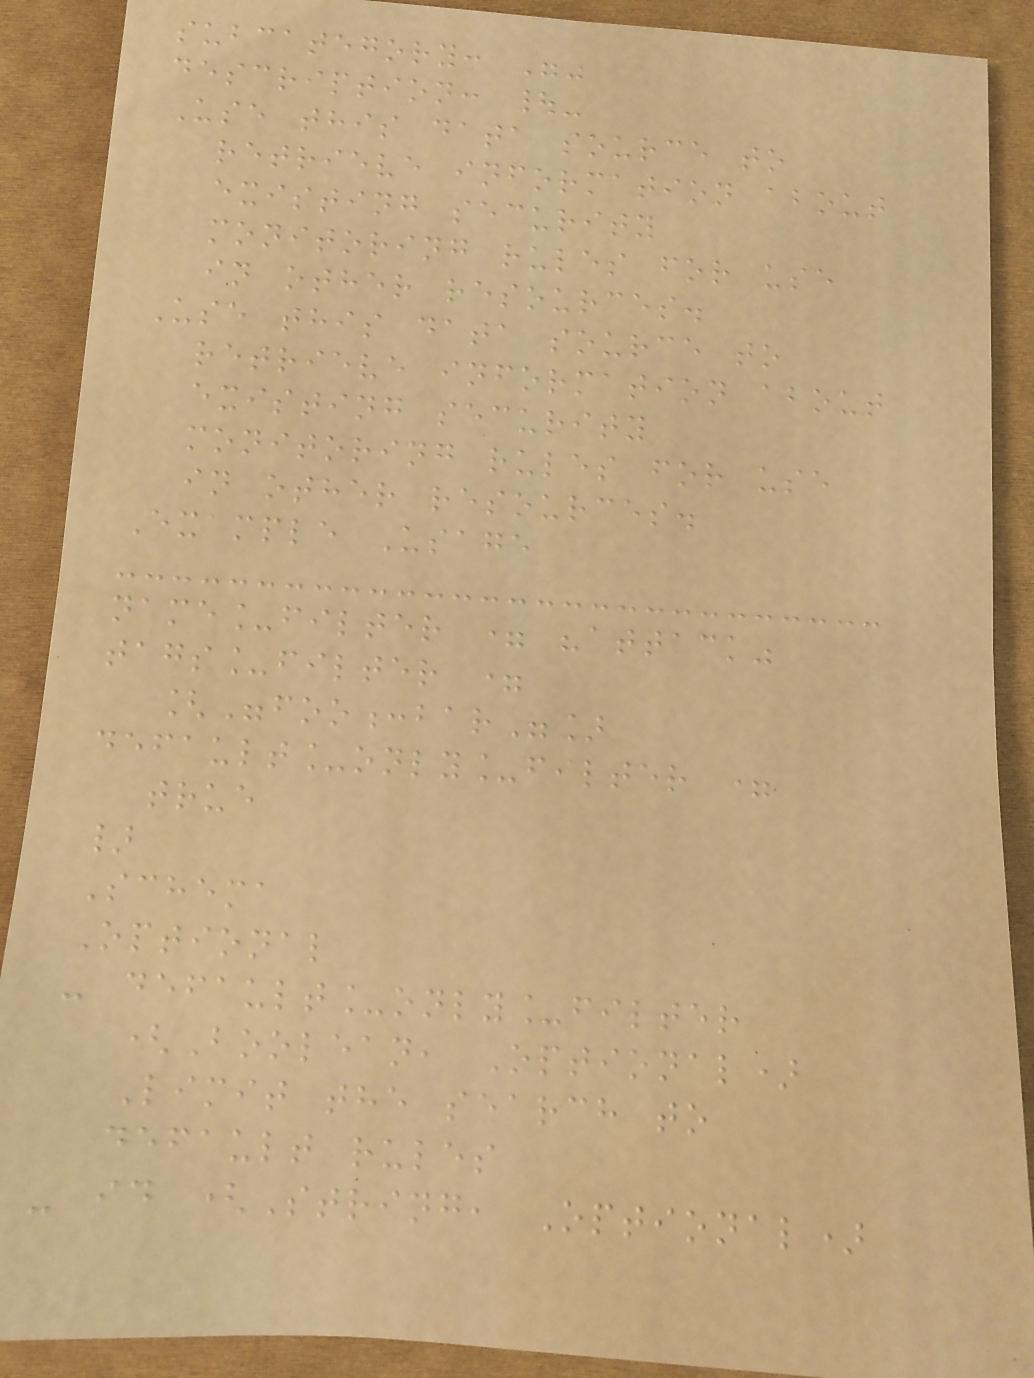subcategory: ""
description: |-
Use this data source to
retrieve information about
existing security
monitoring rules for use
in other resources.
Use this data source to
retrieve information about
existing security
monitoring rules for use
in other resources.
Example Usage
name_filter = "attack"
tags_filter =
["foo:bar"]
default_only_filter =
true
}
Schema
Optional
- default_only_filter
(Boolean, Optional)
Limit the search to
default rules
- id (String, Optional)
